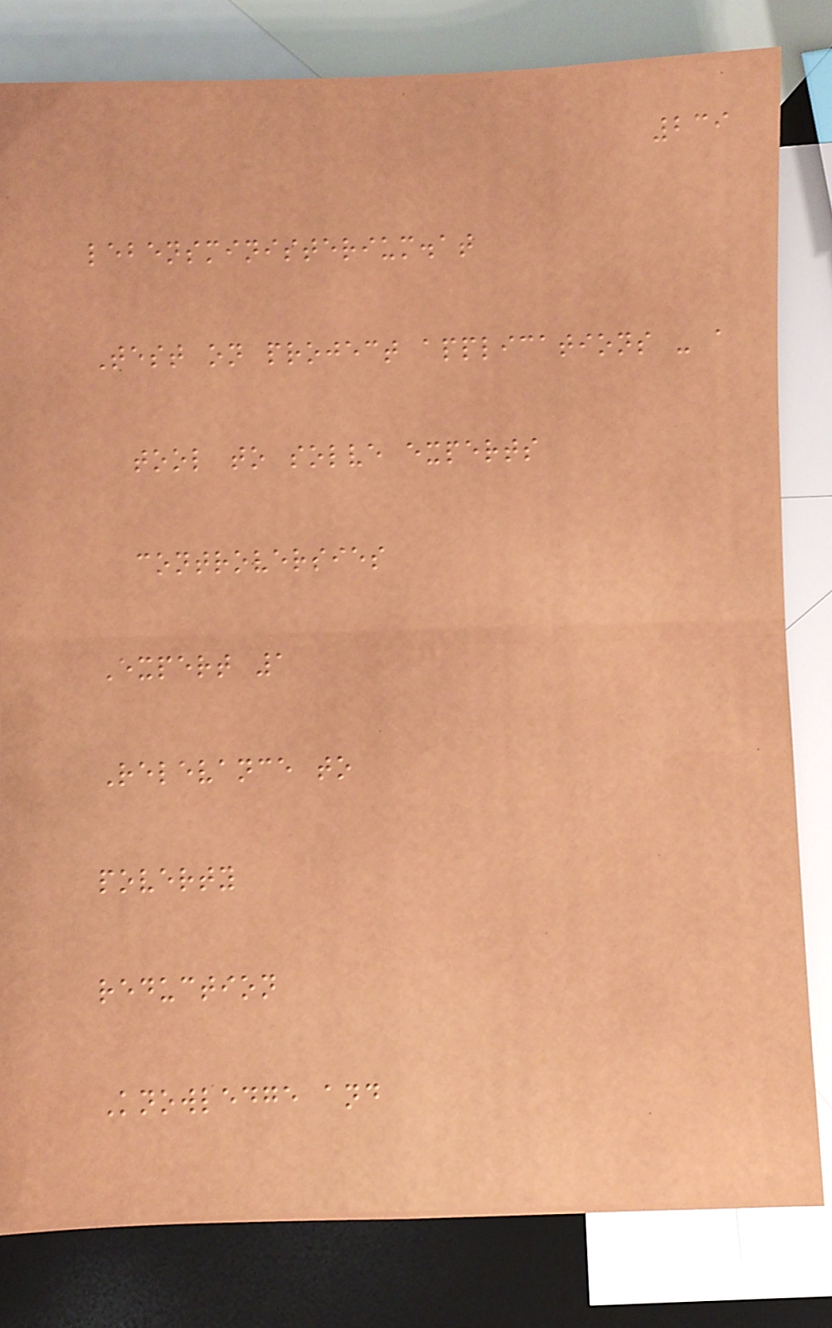239
lebensministerium.at
Test on project applications - a
tool to solve experts
controversies
Expert 1
Relevance to
poverty
reduction
Knowledge and
